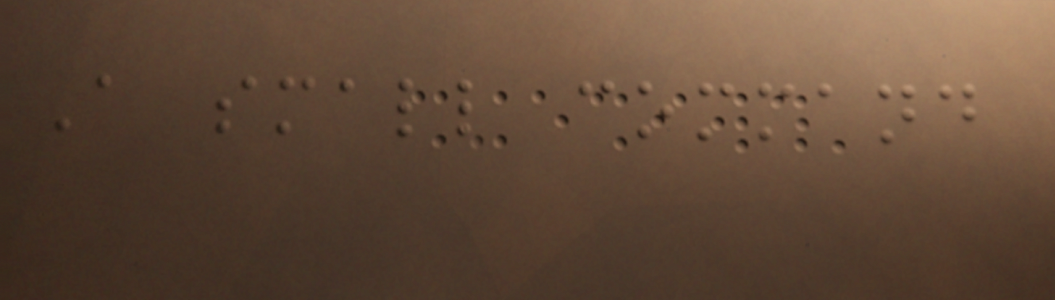A small command
